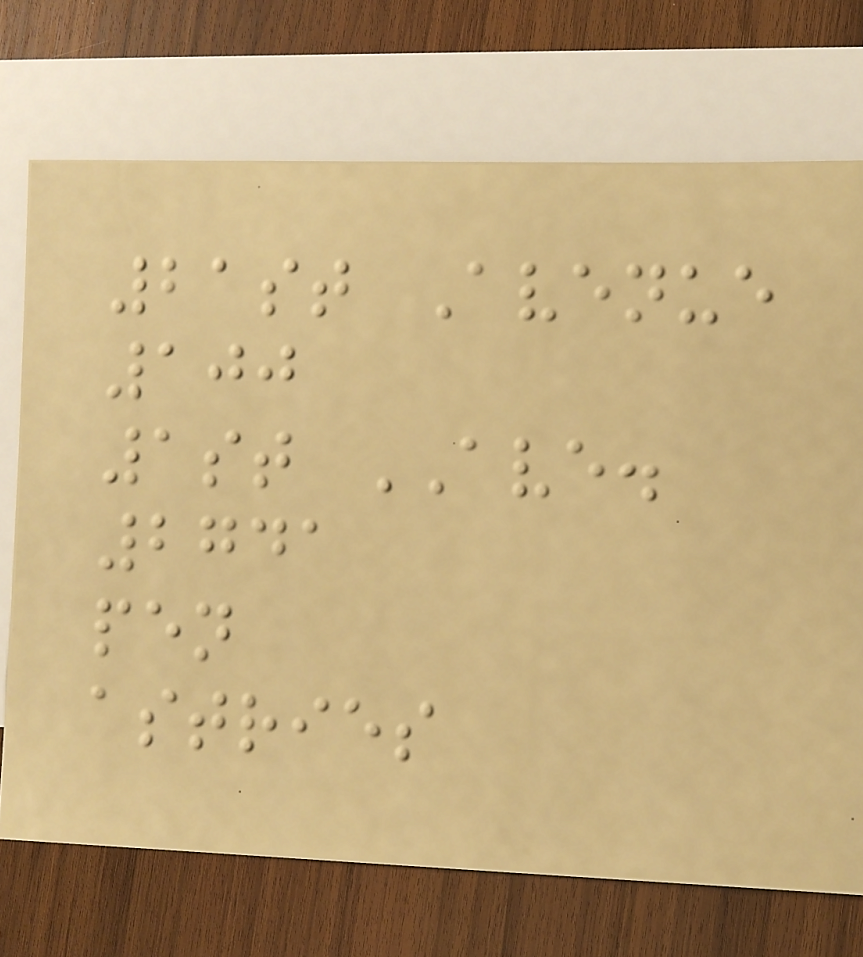21st Avenue
100
1st AVE.
2741
pen
astries
